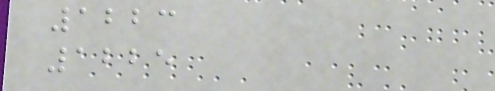1223
1225
